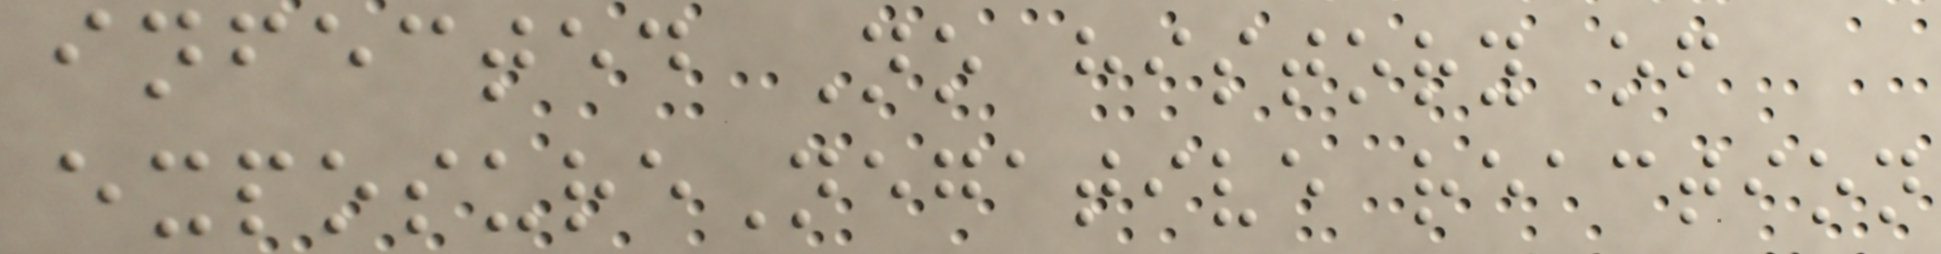infected No history of
exposureNegative reaction
